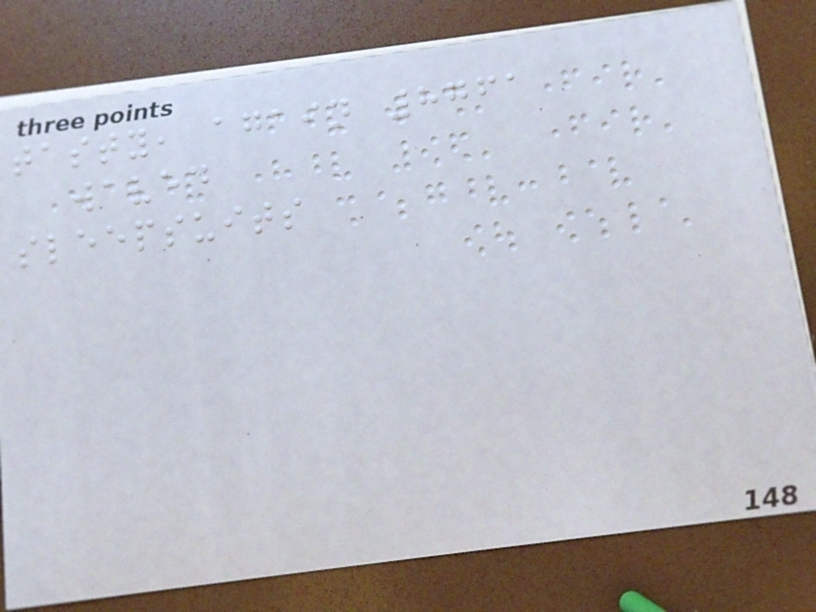tasty, again 8761
waved
sleepsuits
